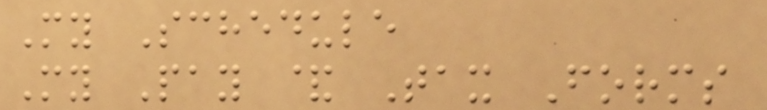My Schedule
My Pay & Tax Forms
